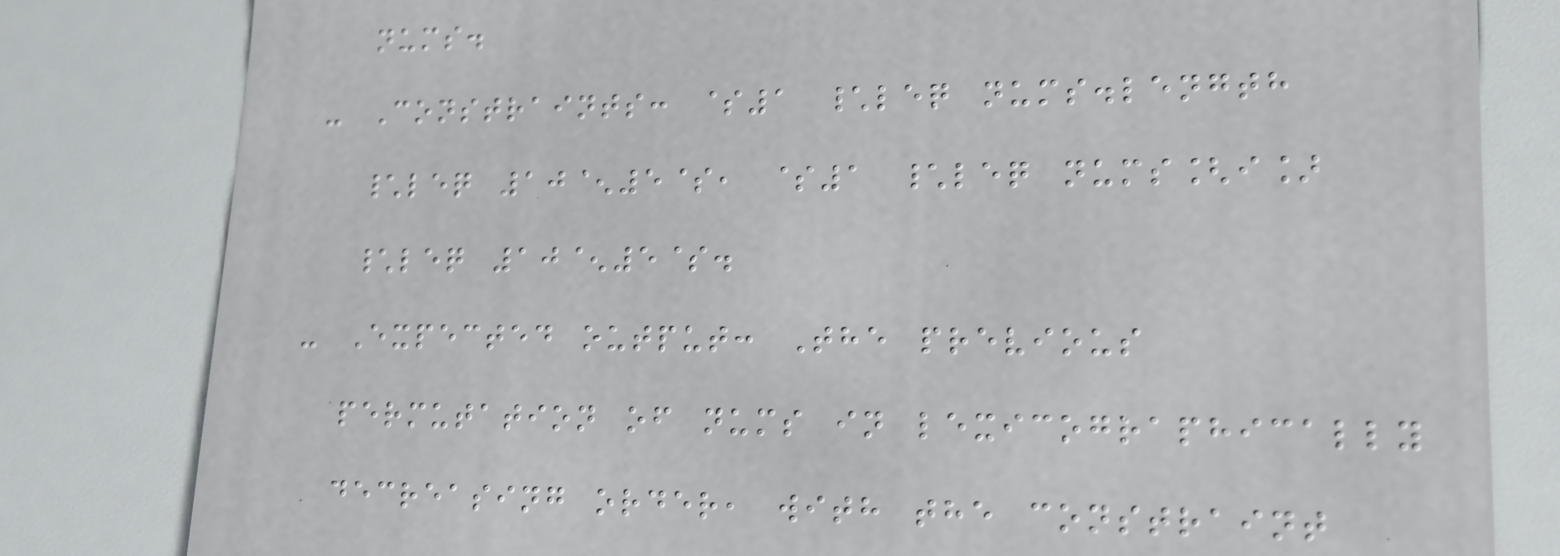nums.
- Constraints: $1 \leq nums.length
\leq 10^5$, $1 \leq nums[i]
\leq 10^5$.
- Expected output: The previous
permutation of nums in lexicographically
decreasing order, with the constraint
